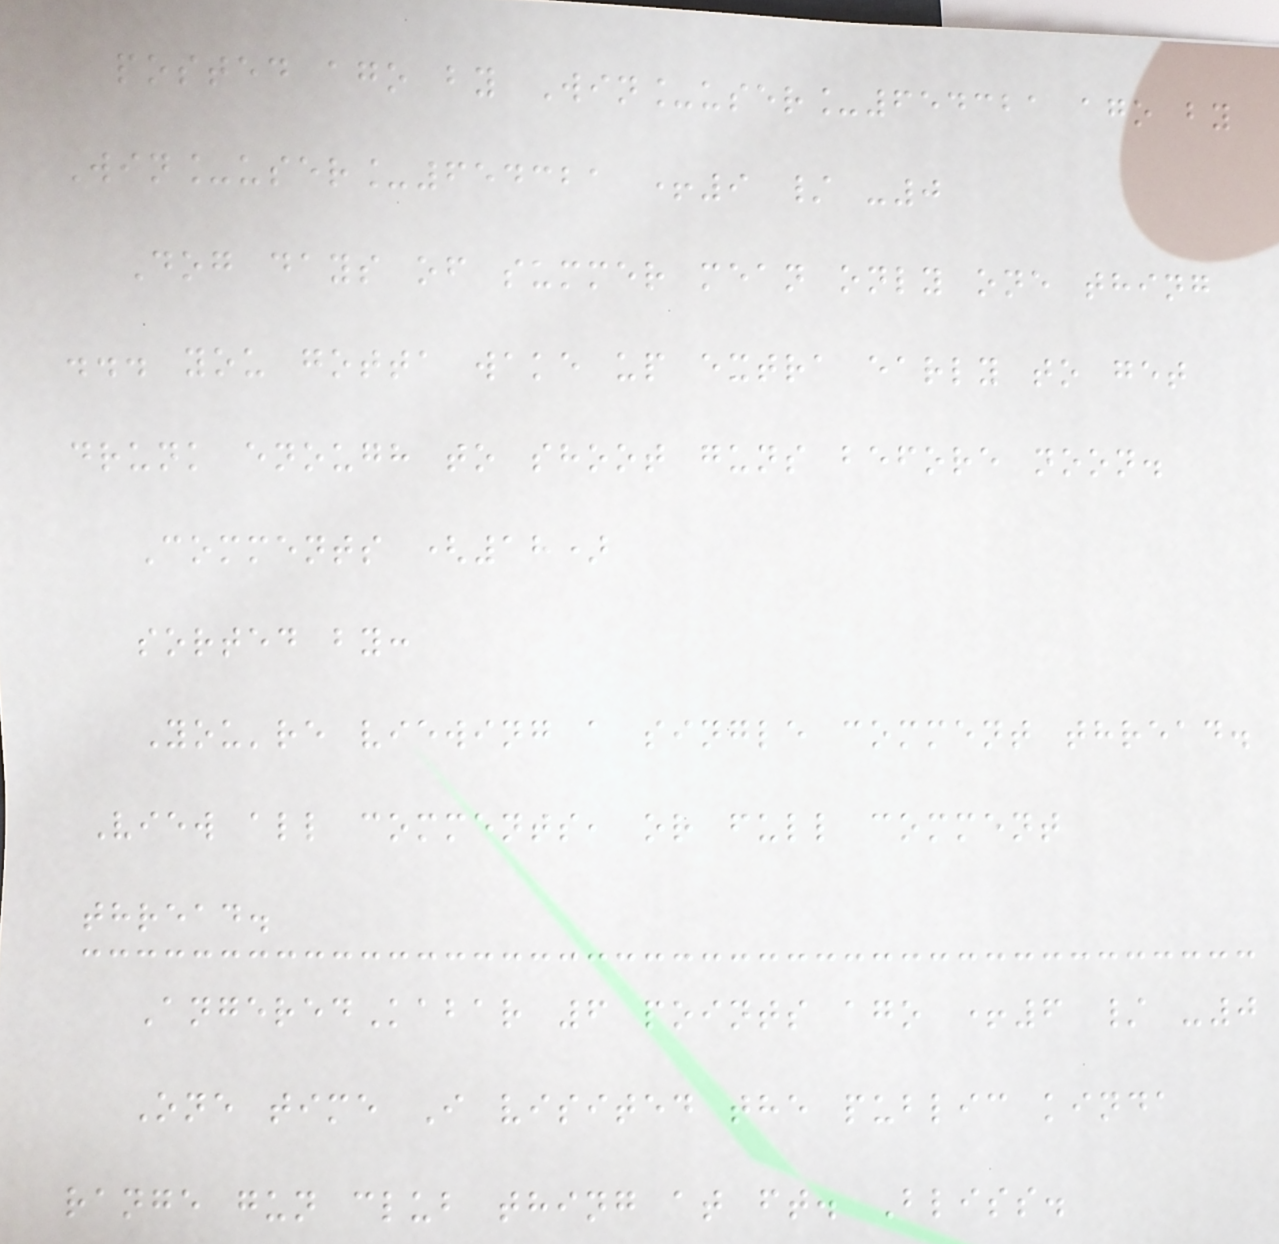posted ago by Win_user_654321 ago by
Win_user_654321 +9 / -0
Dog days of summer mean only one thing
... you gotta wake up extra early to get
drunk enough to shoot guns before noon.
Comments (18)
sorted by:
You're viewing a single comment thread.
View all comments, or full comment
thread.
AngeredKabar 6 points ago +6 / -0
One time I visited the public kinda
range gun club thing at ft. Bliss.
